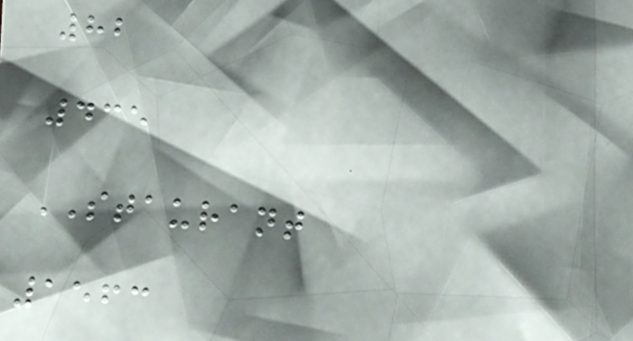82
435
STAURANT
1563
